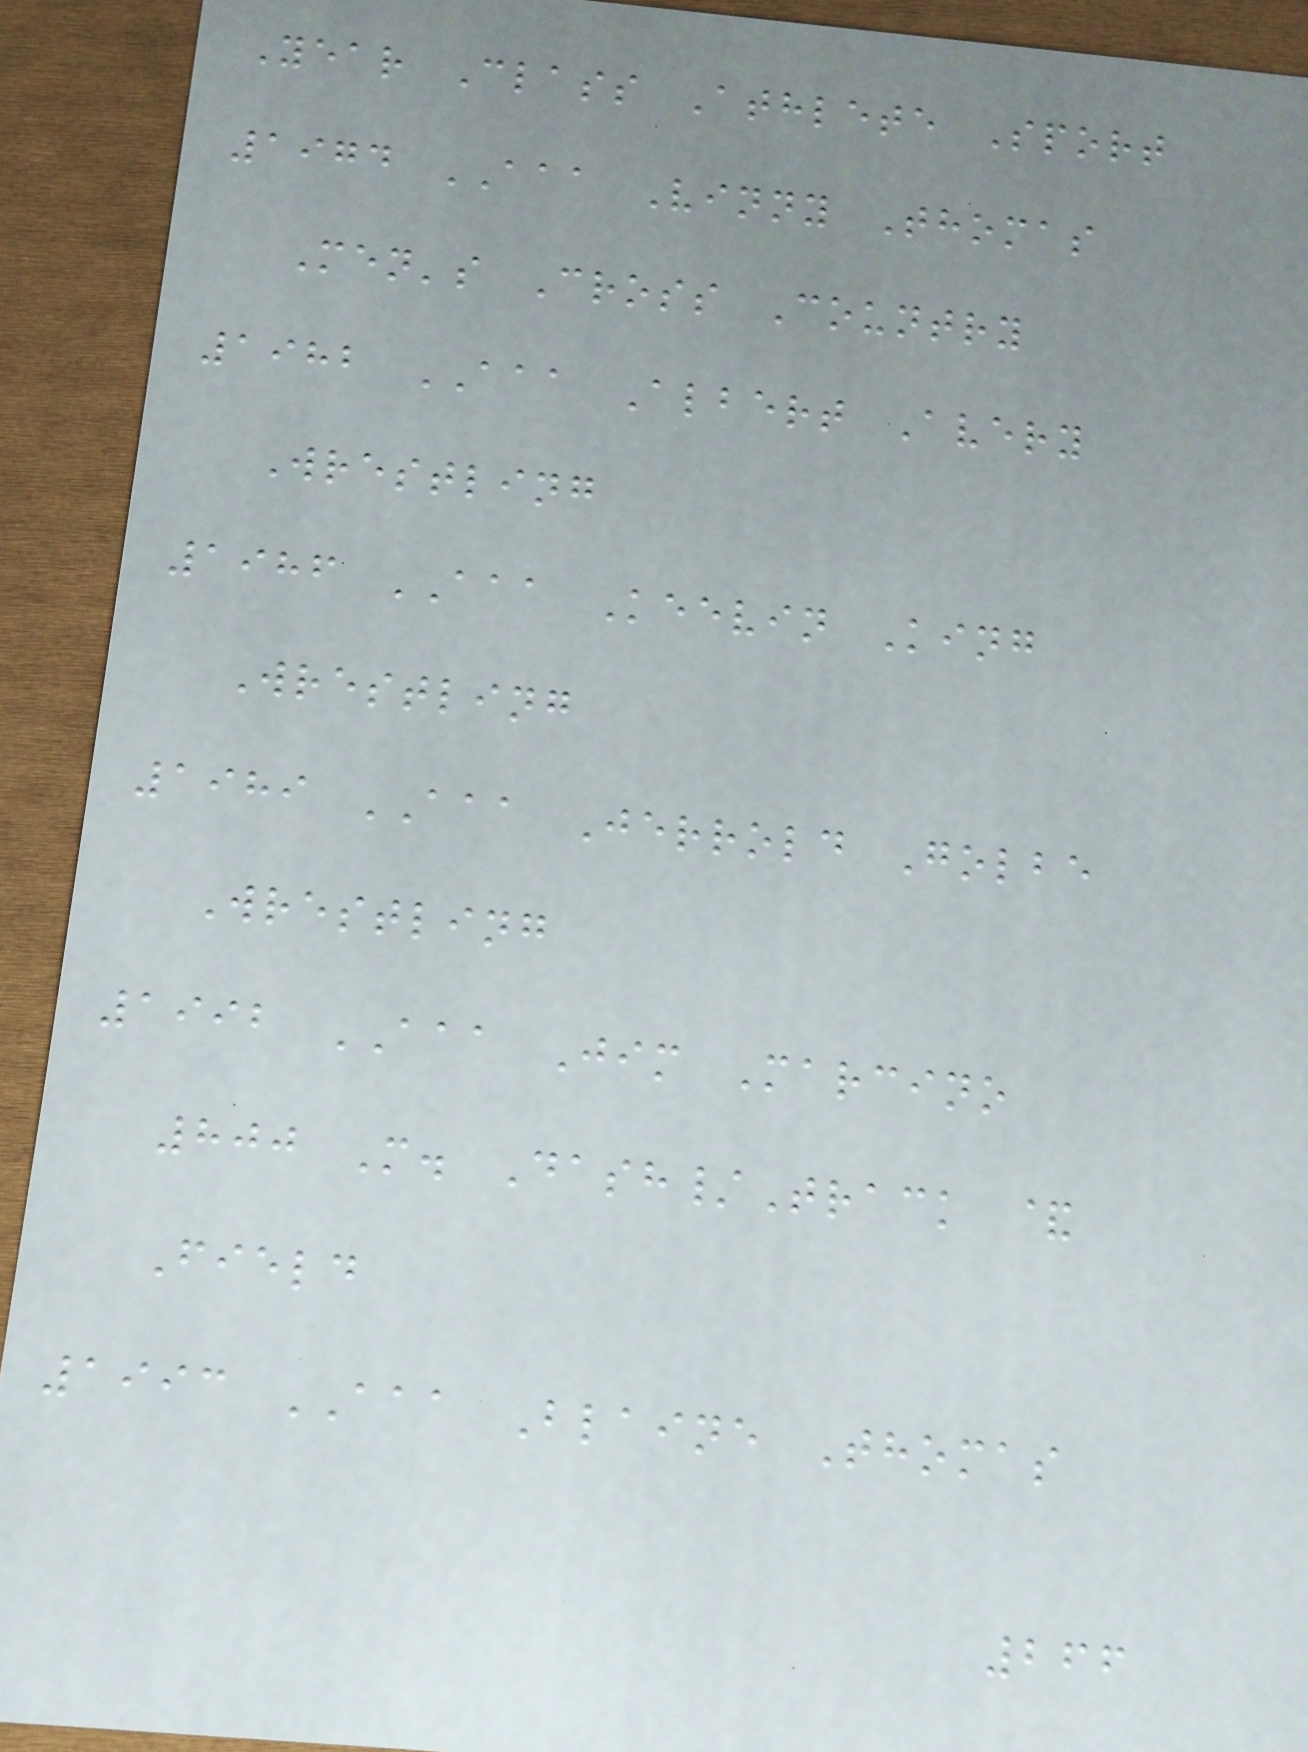Year Class Athlete Sport
1974 AAA Vinny Thomas
Men's Cross Country
1982 AAA Albert Avery
Wrestling
1986 AAA Keevin King
Wrestling
1989 AAA Jerrold Golbe
Wrestling
1992 AAA Jim Marcino
800 M. Dash/Track &
Field
1993 AAA Blaine Thomas
266
